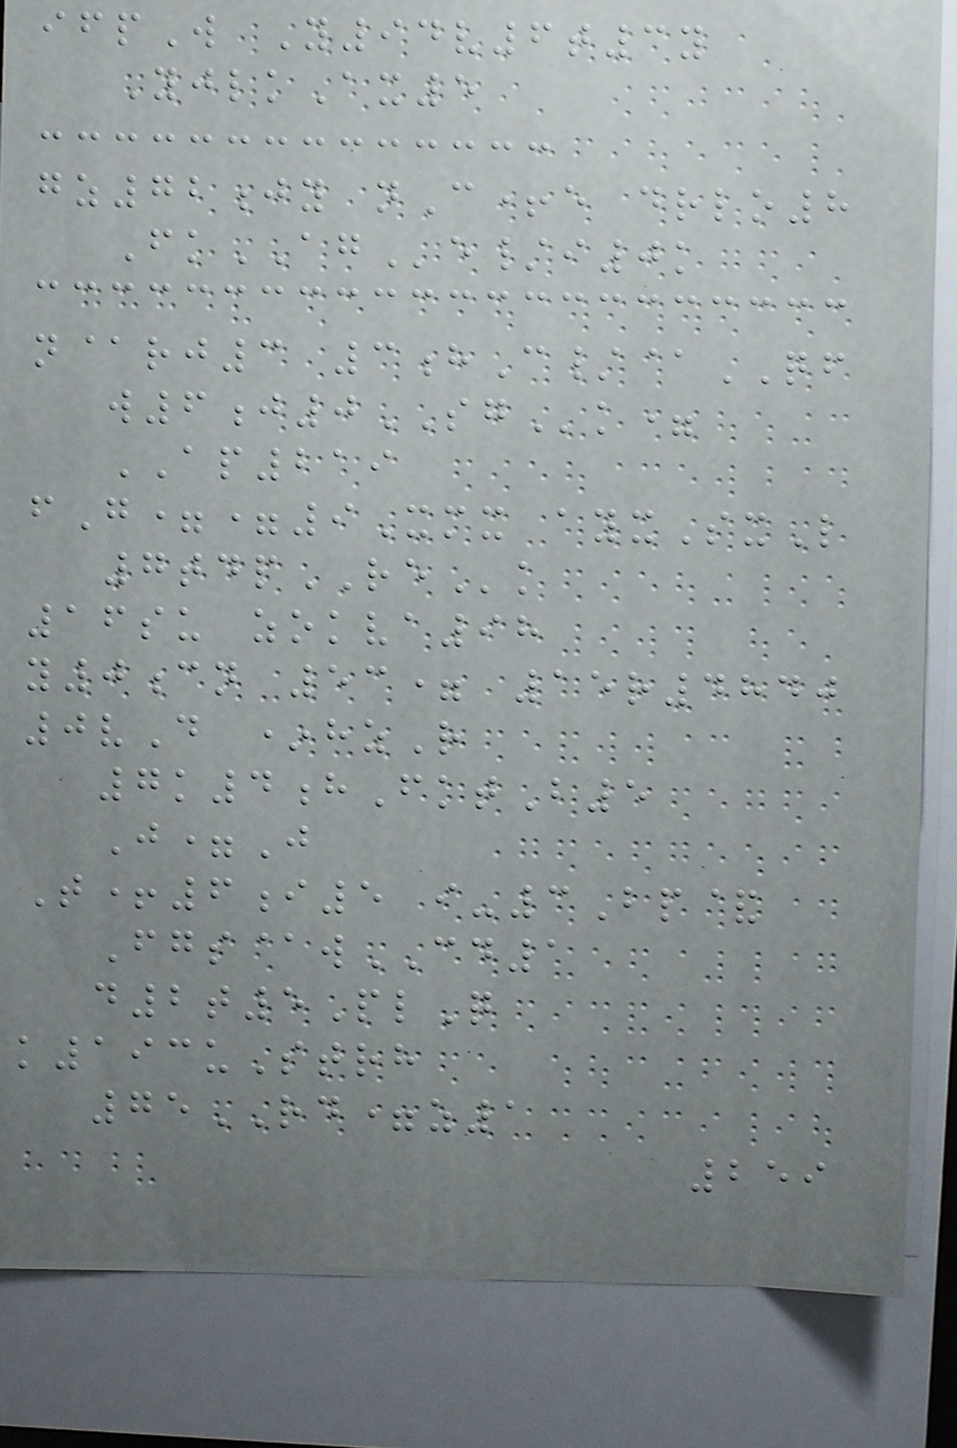ifpW Y94v6t3y
YjlkAx5
gz72jy nC+e drlo8
FkAGe/i0k
n@rj3 3hC/@QF
w6j0SGk=
AP219
fG==9Xmx ayxSxL
7tdpREk
16su zokva98
y0cn 53= 15r4840
0vD *hzR
7k4hFktB5
J=J
T+6i5 i-3Bp&
Fgs@wCD1
d2t5PlQ
k193uStrh
75RD=z1
259
